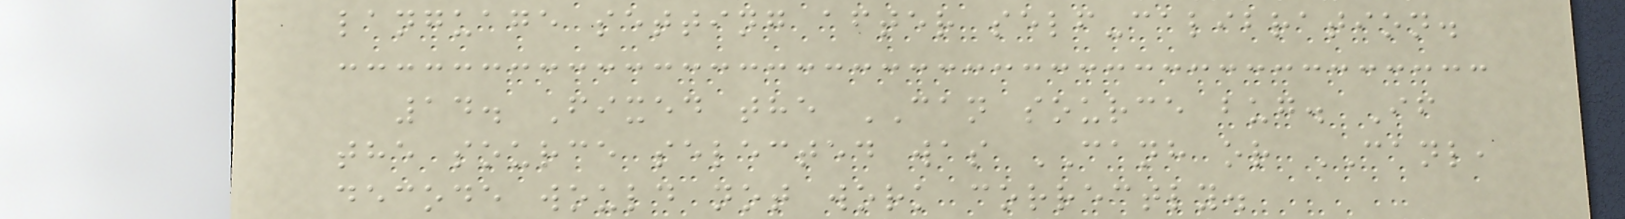language setting after self-calibration.
14. Fixed the CAN source bug. If
the source selected was CANH or CANL,
decode would not work correctly.
